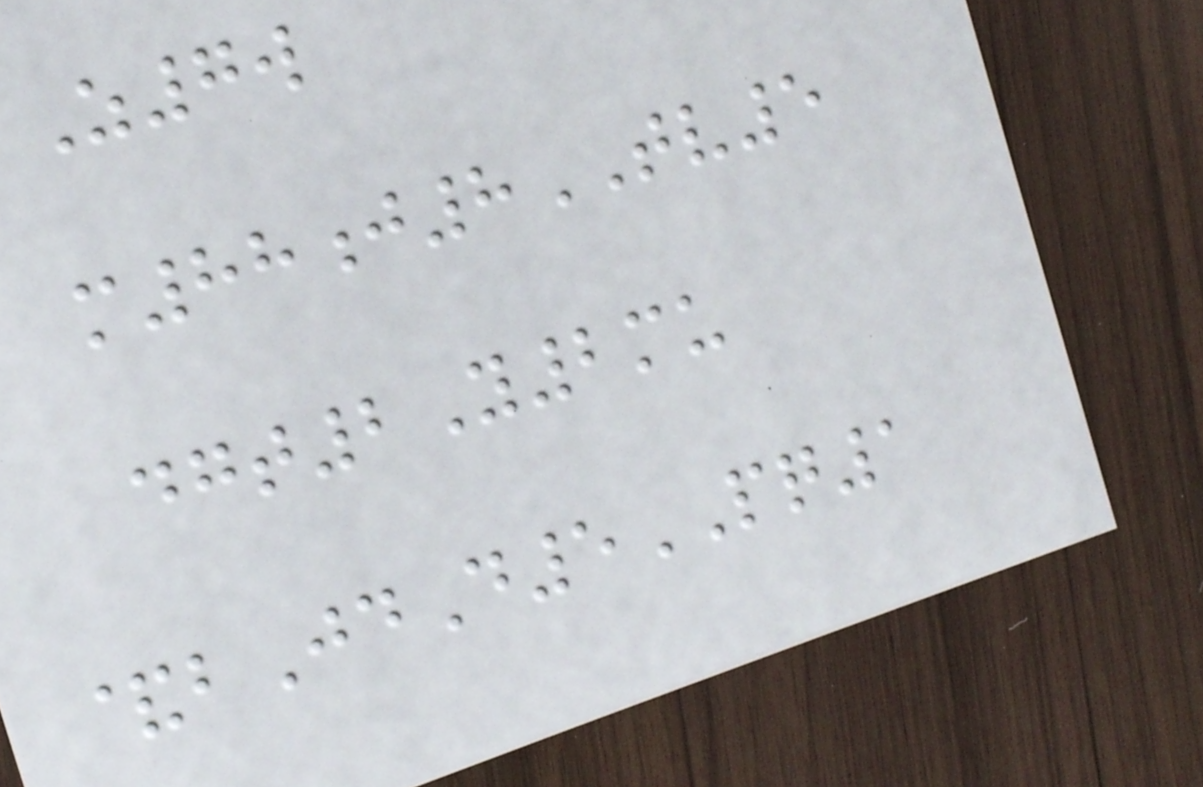Z7w
m88j8TV5
dgt2Y2mu
&bJdD5PQ1
